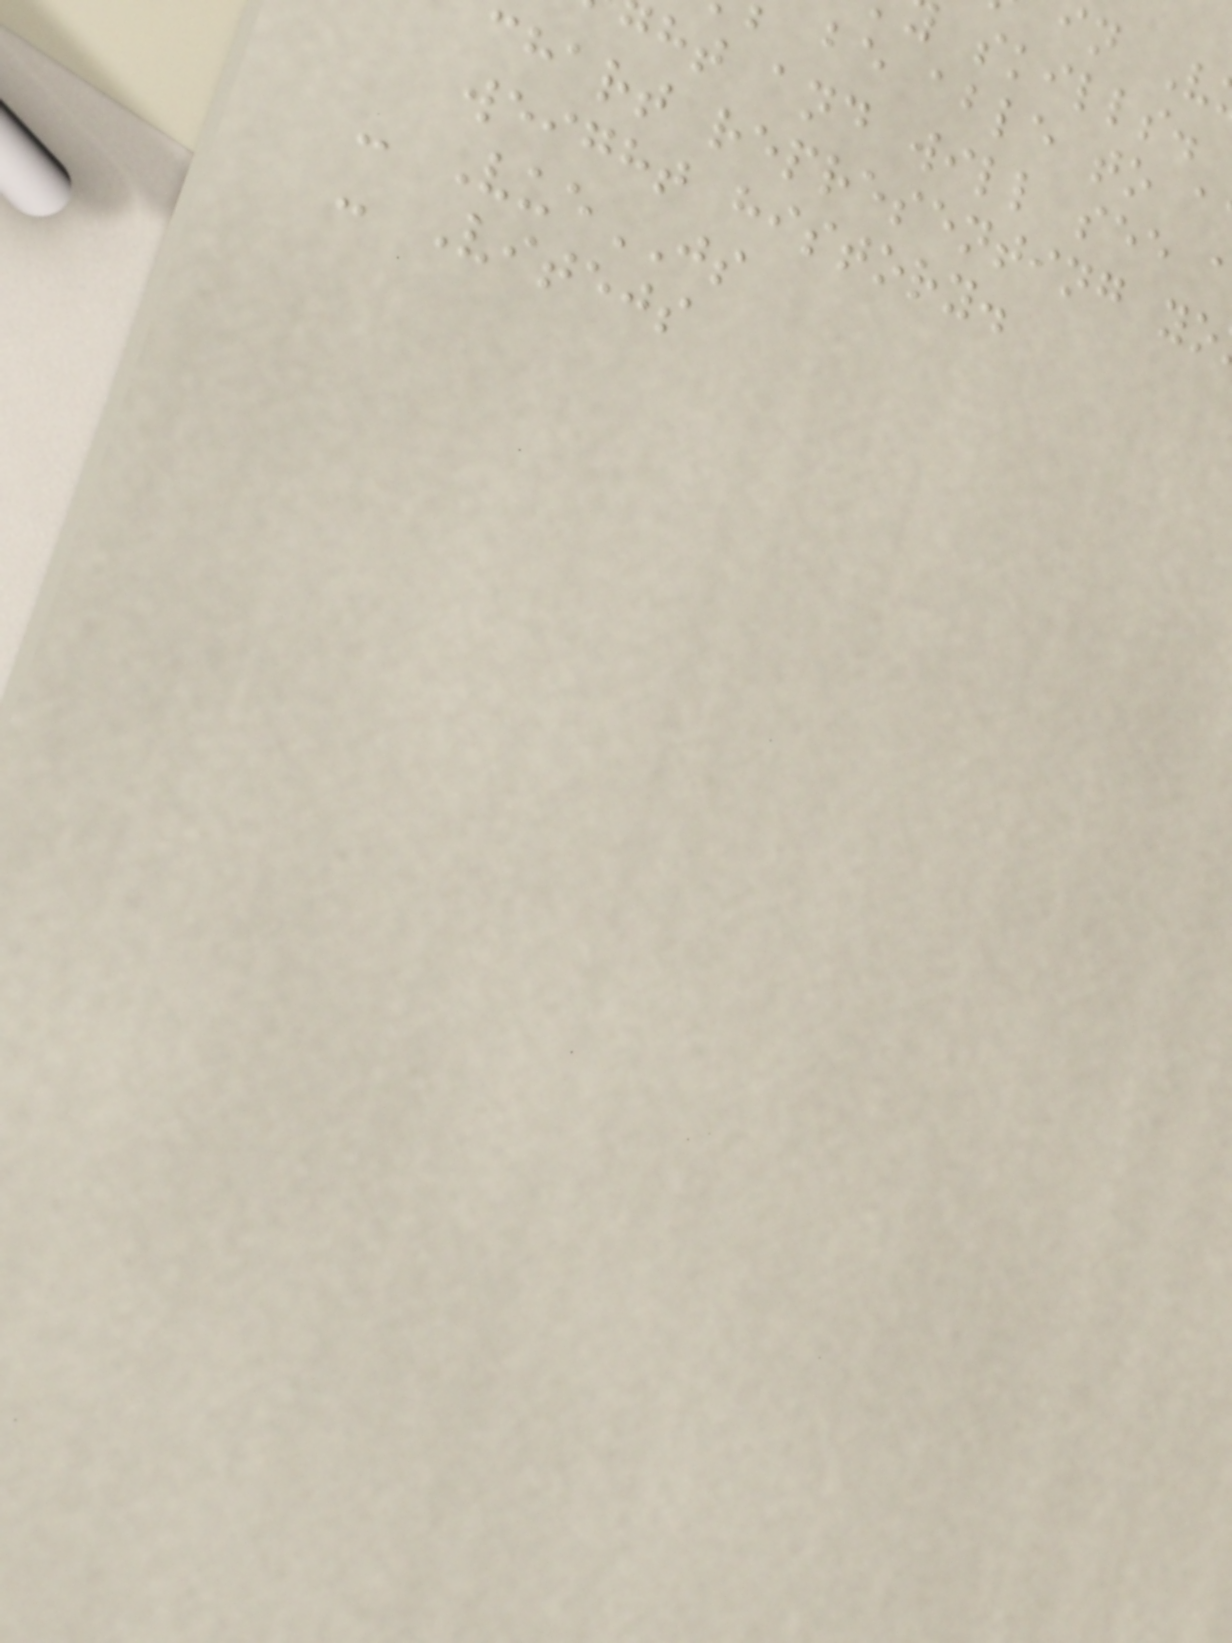skills.
be able to a
ht and will see
chart representing yo
weight history.
- VueJS
- Vitejs
